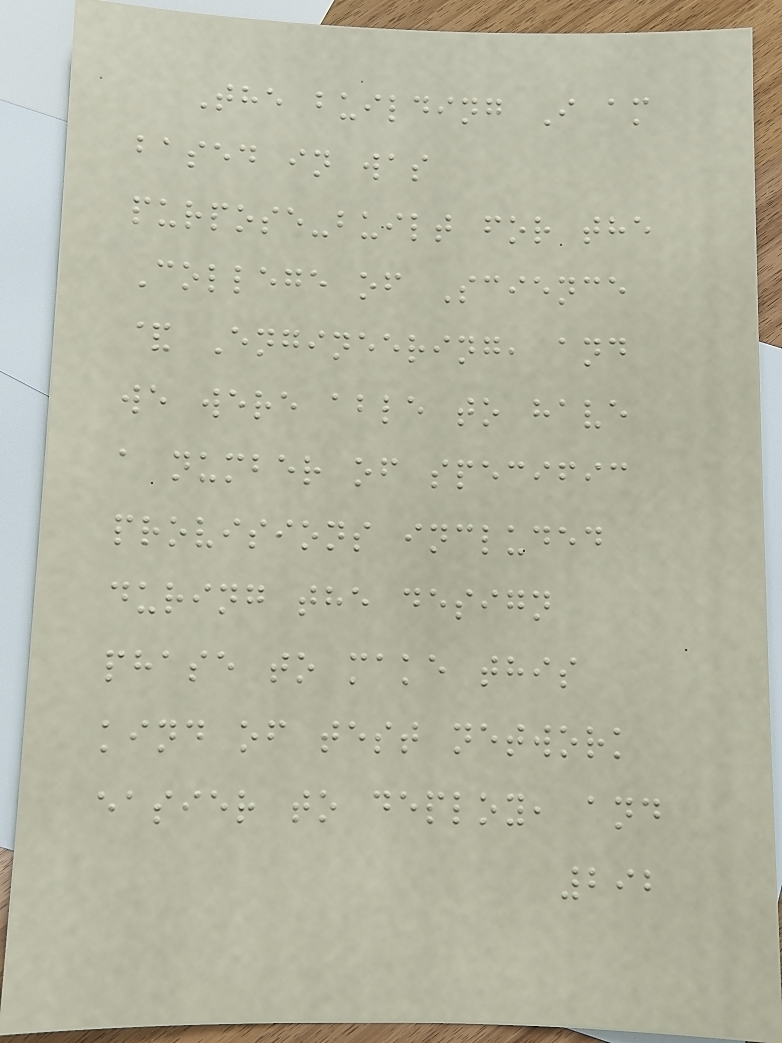The building I am
based in was
purpose-built for the
College of Science
& Engineering, and
we were able to have
a number of specific
provisions included
during the design
phase to make this
kind of test network
easier to deploy, and
292
